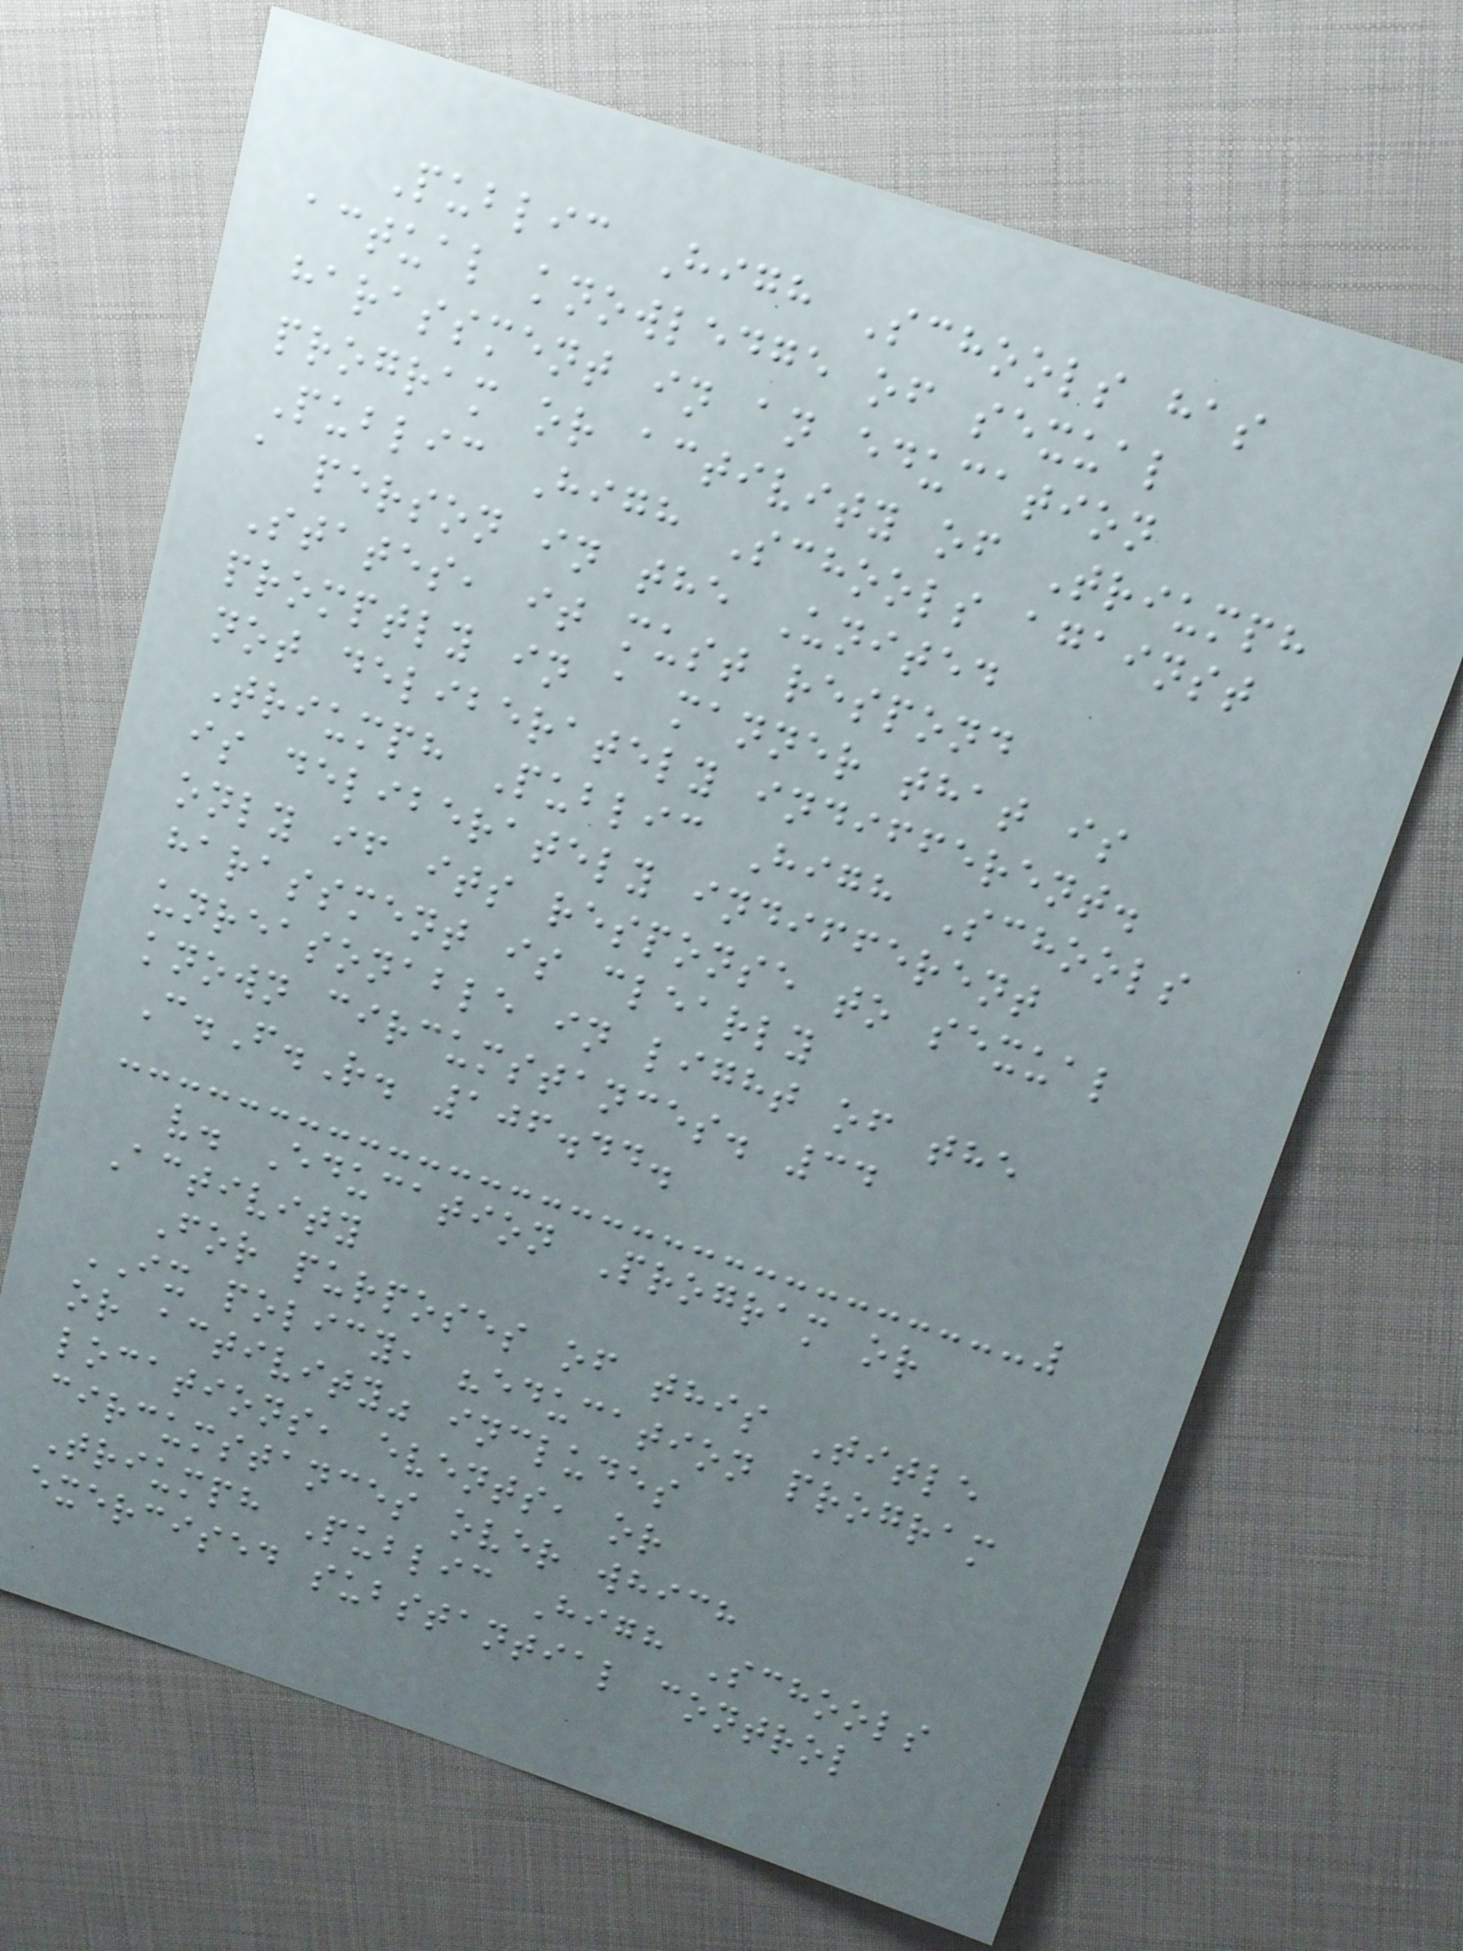Public High Schools has
actual knowledge of sexual
harassment in an education
program or activity of Triumph
Public High Schools against
a person in the United
States, it must respond
promptly in a manner that is
not deliberately indifferent.
Triumph Public High Schools
is deliberately indifferent
only if its response to sexual
harassment is clearly
unreasonable in light of the
known circumstances. 34
C.F.R. 106.44.
v. Education Program or
Activity
For purposes of this Title
IX policy, "education program
or activity" includes
locations, events, or
circumstances over which
Triumph Public High Schools
exercised substantial control
